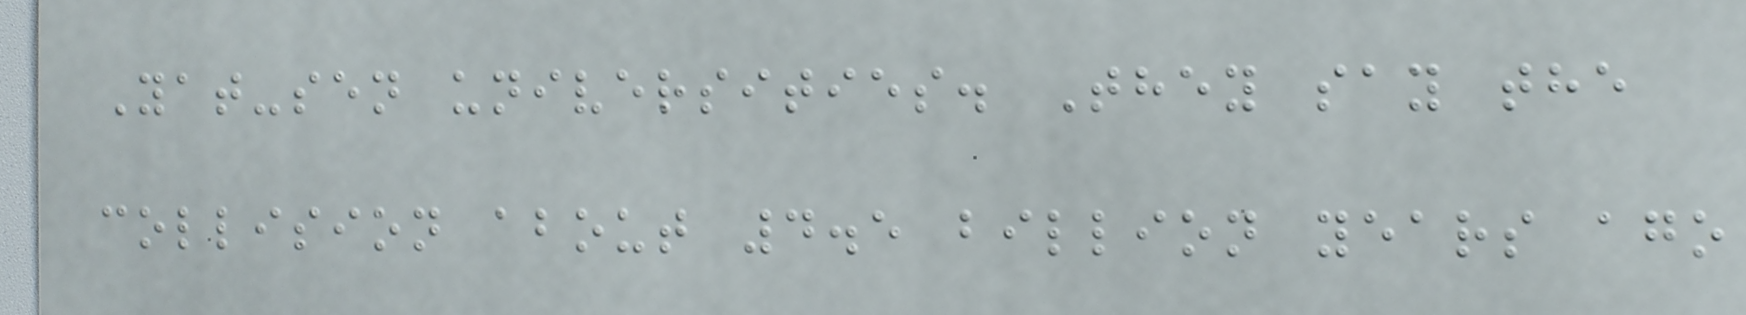Yat-sen universities. They say the
collision about 4.5 billion years ago
